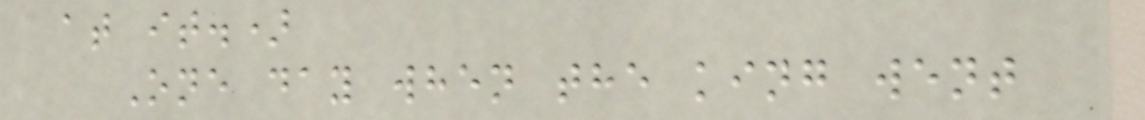at it.)
One day when the king went
